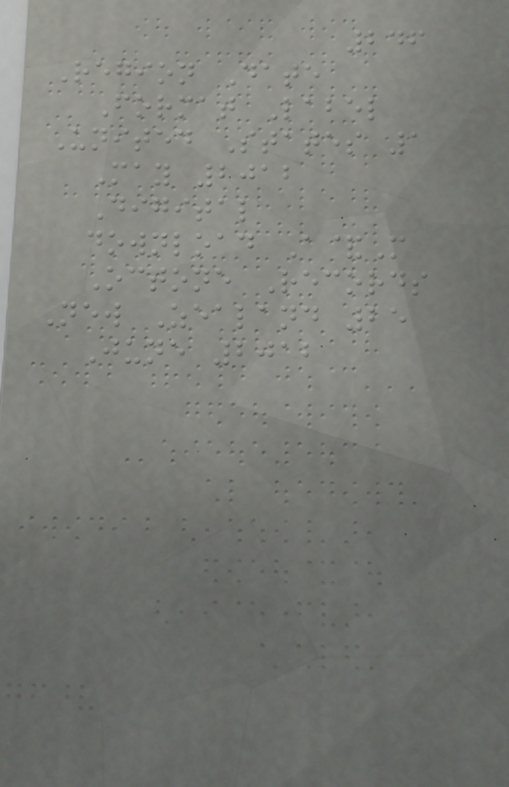246
Region Date
Format Label
United States 1
May 2012
Digital
download A&M
Octone Records
New Zealand 25
June 2012
